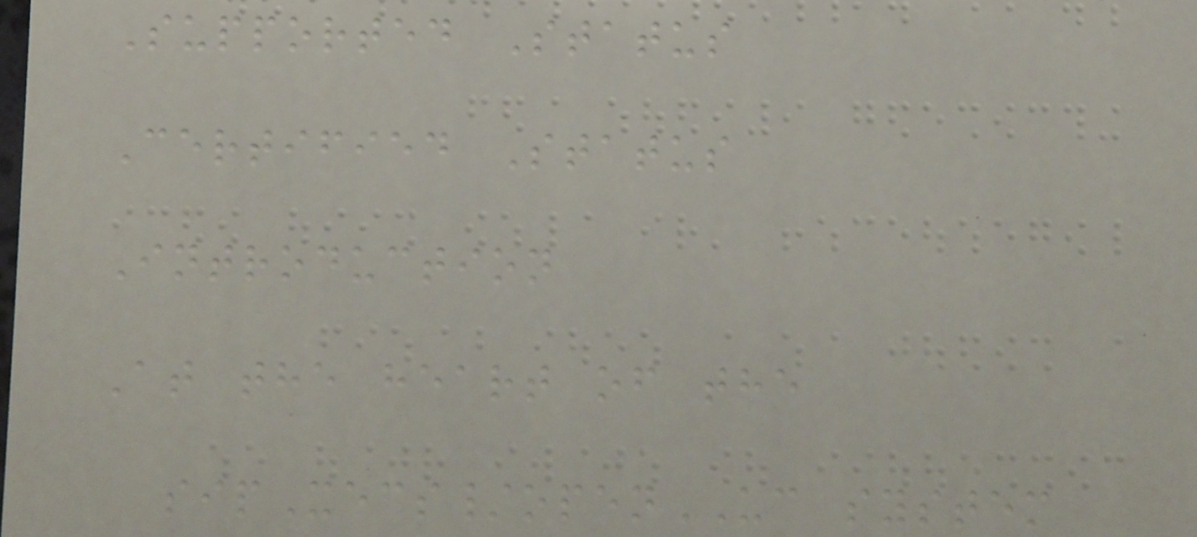Supported Status
Certified Status
Introduction
At the heart of the
sipXecs/openUC system
